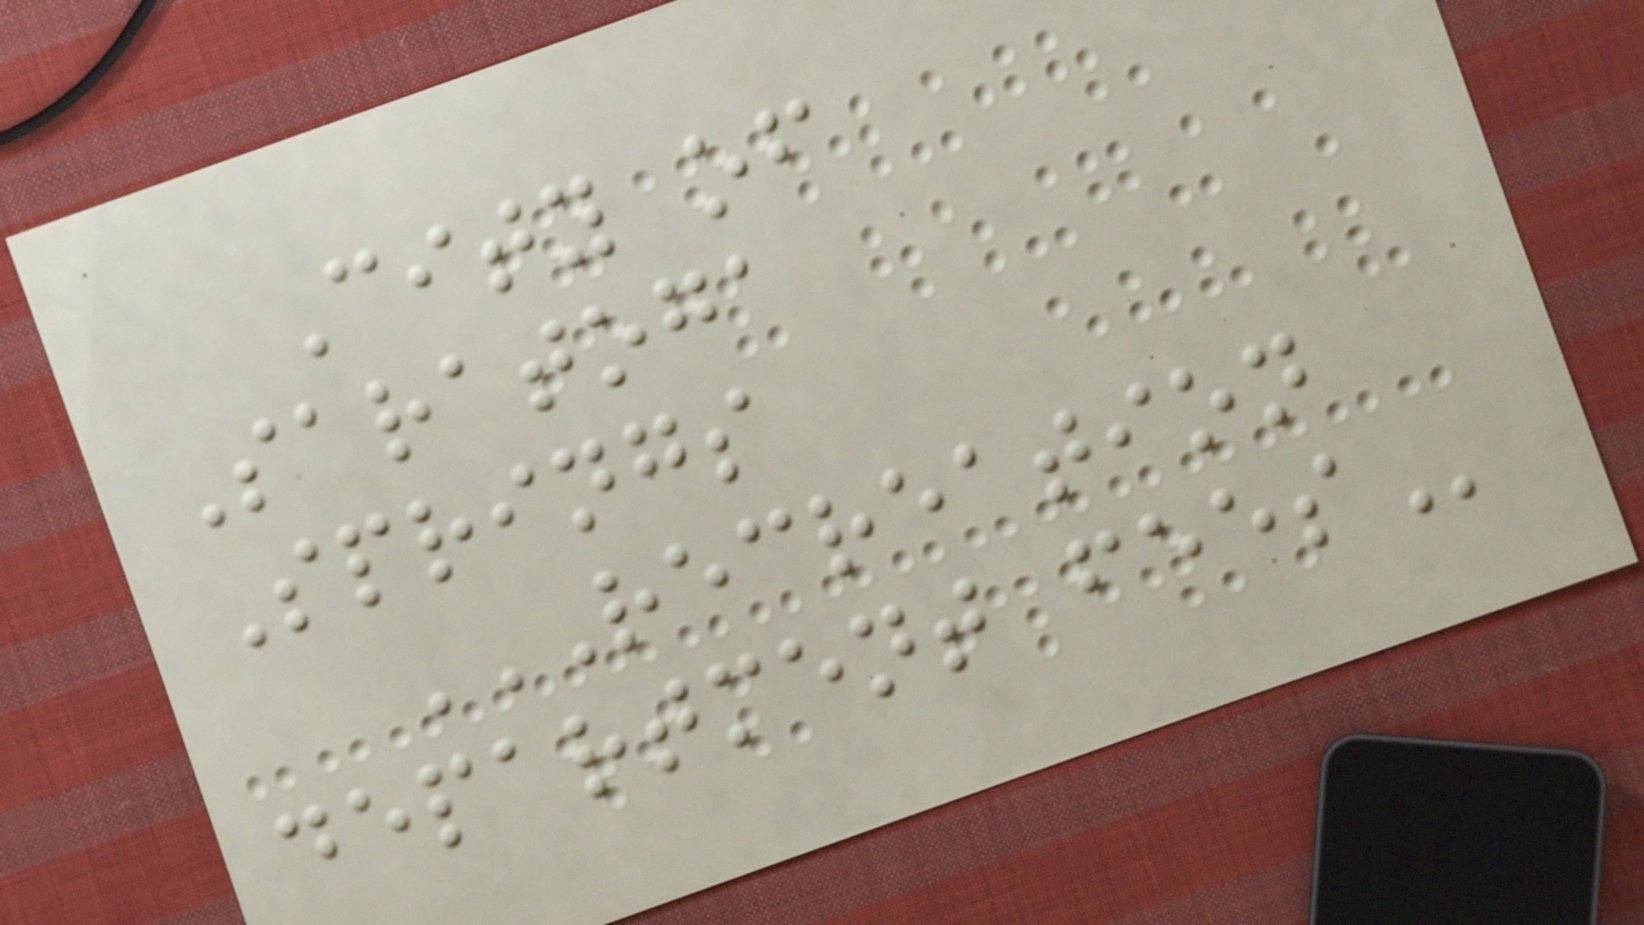City of
Saratoga
Springs
RECREATION
DEPARTMENT FEES
